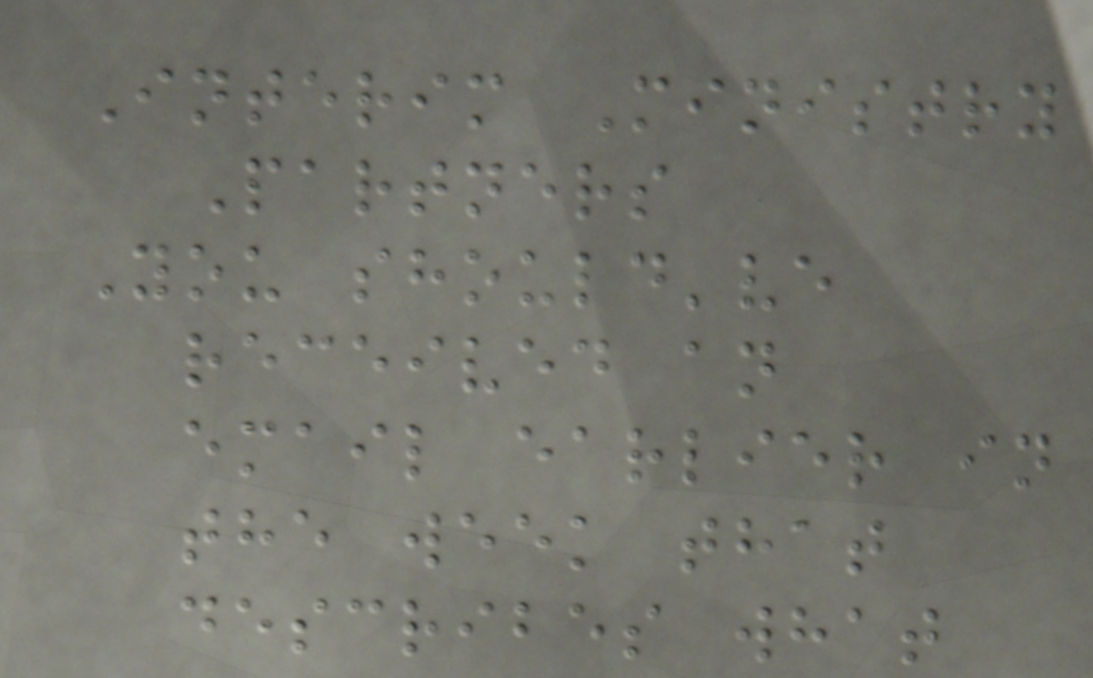Interim Ministry
Partners
You should've
received an
email earlier in
the week that
describes what
